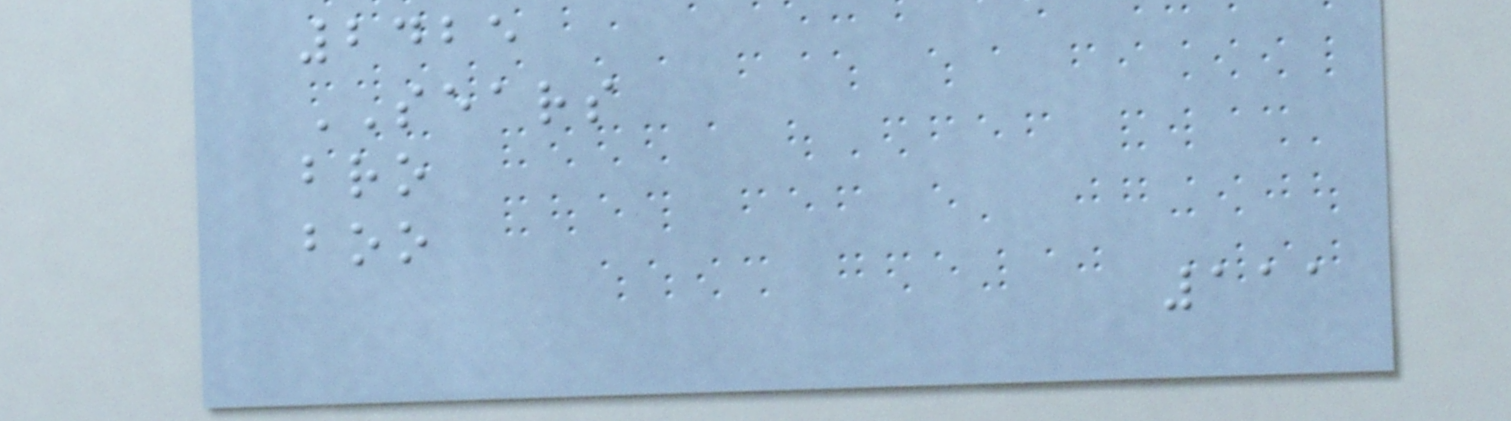2425
SEARS
bro
boo
111
